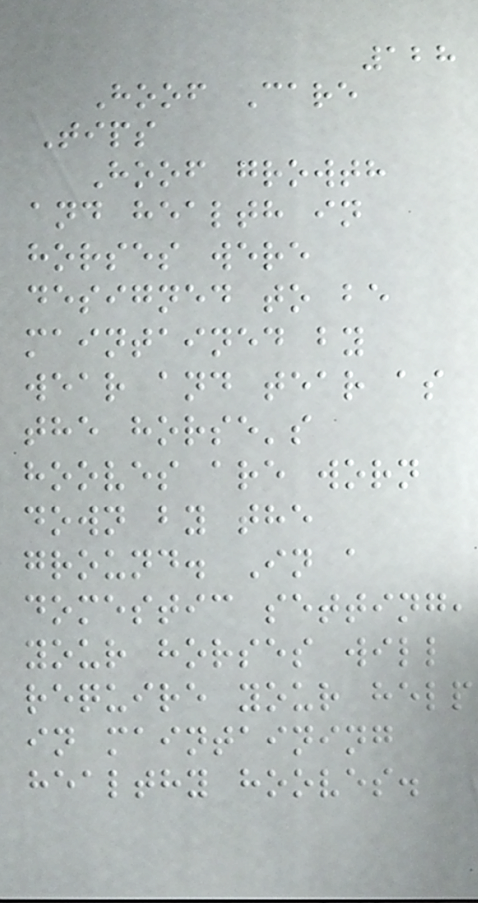128
Hoof Care
Tips
Hoof growth
and health in
horses were
designed to be
maintained by
wear and tear as
the horse's
hooves are worn
down by the
ground. In a
domestic setting,
your horses will
require your help
in maintaining
healthy hooves.
